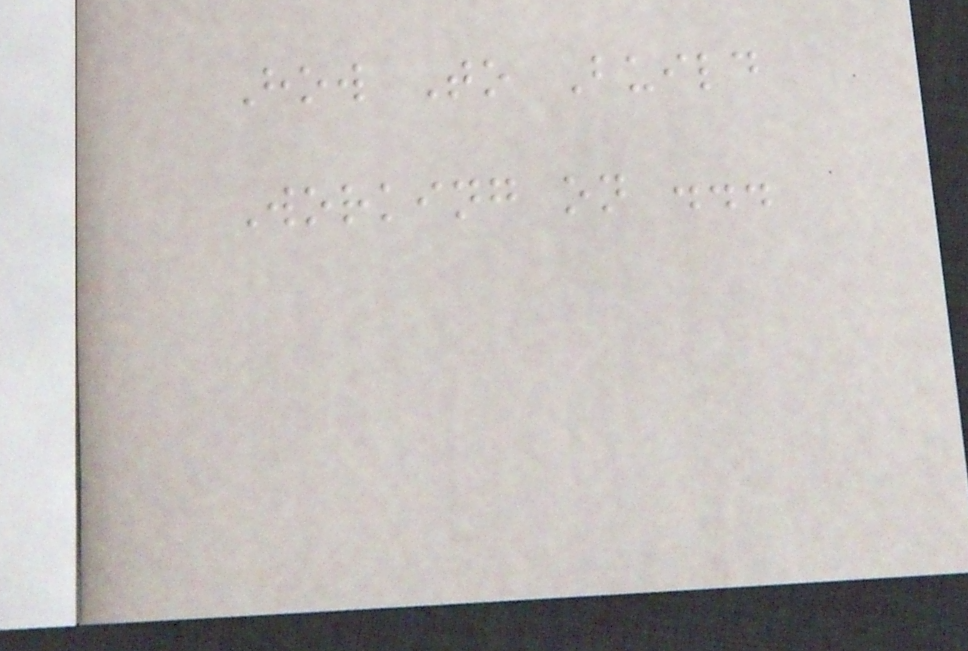How To Build
Working on ...
